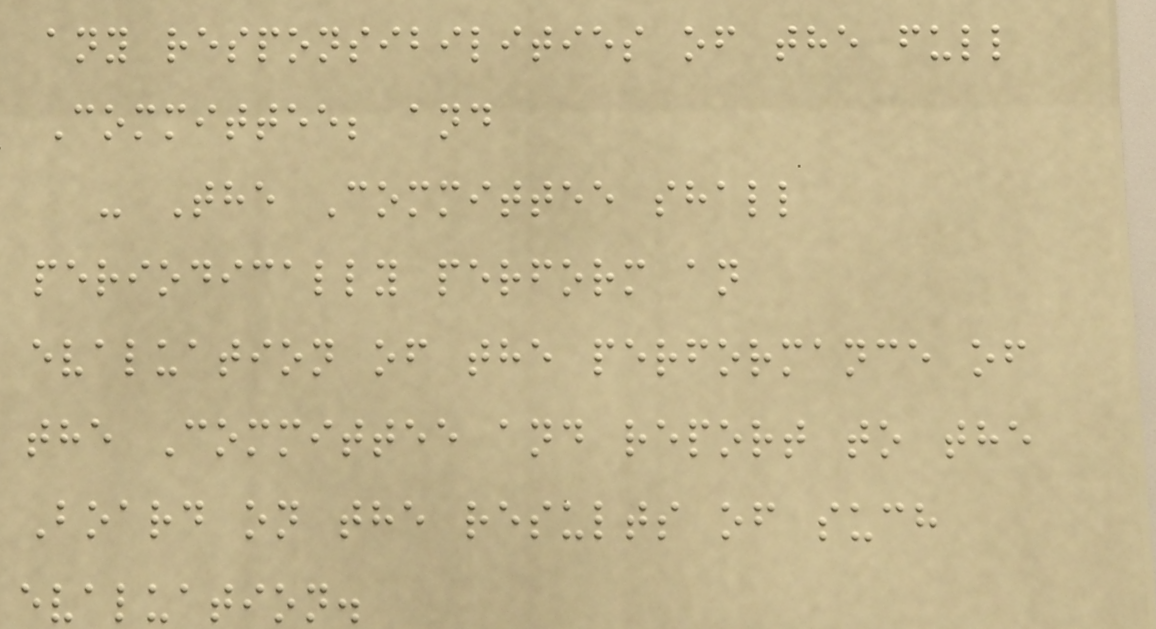any responsibilities of the full
Committee; and
- The Committee shall
periodically perform an
evaluation of the performance of
the Committee and report to the
Board on the results of such
evaluation.
